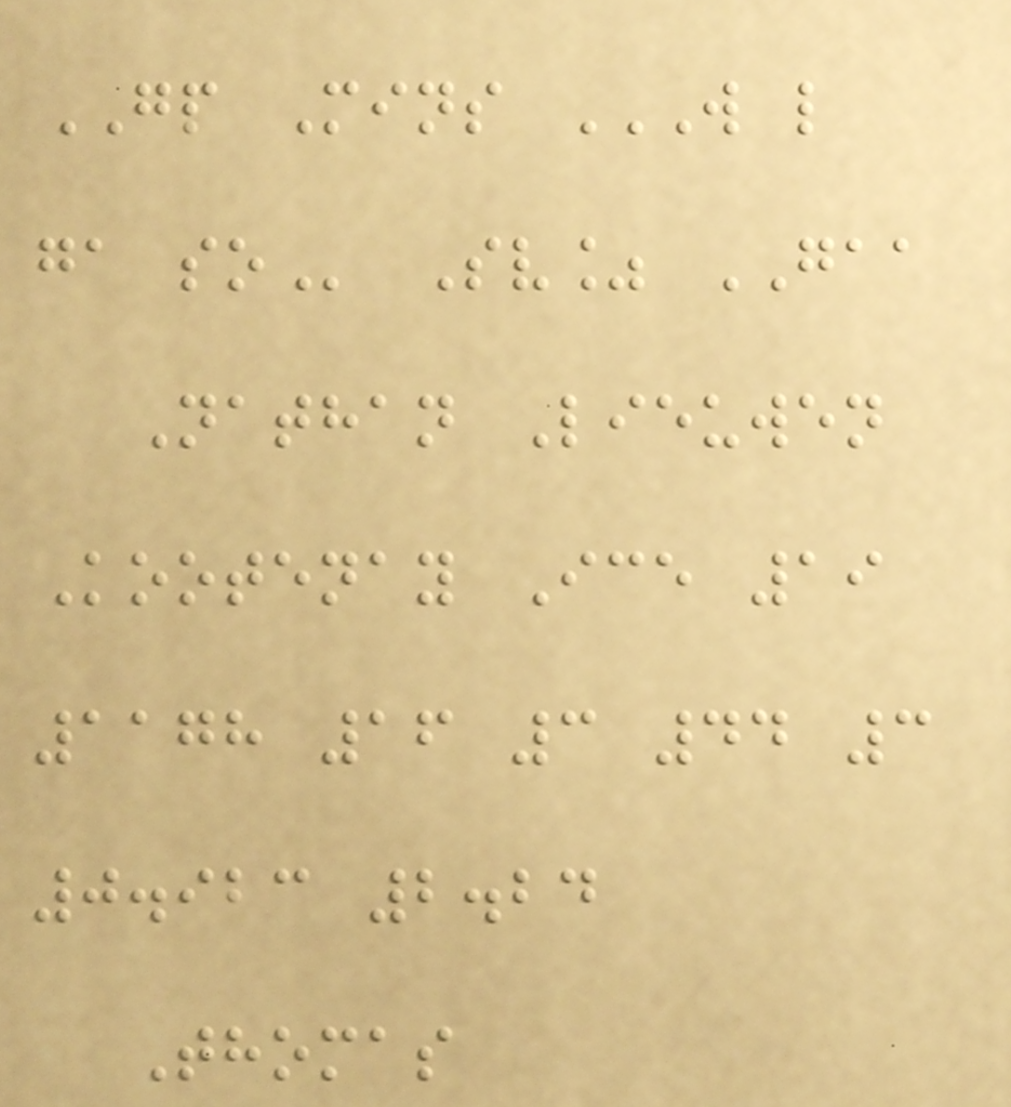GP Mins W L
GA SO Sv% GAA
Nathan Lieuwen
Kootenay Ice 19
1178 16 3 44 3
0.923 2.24
Thomas
